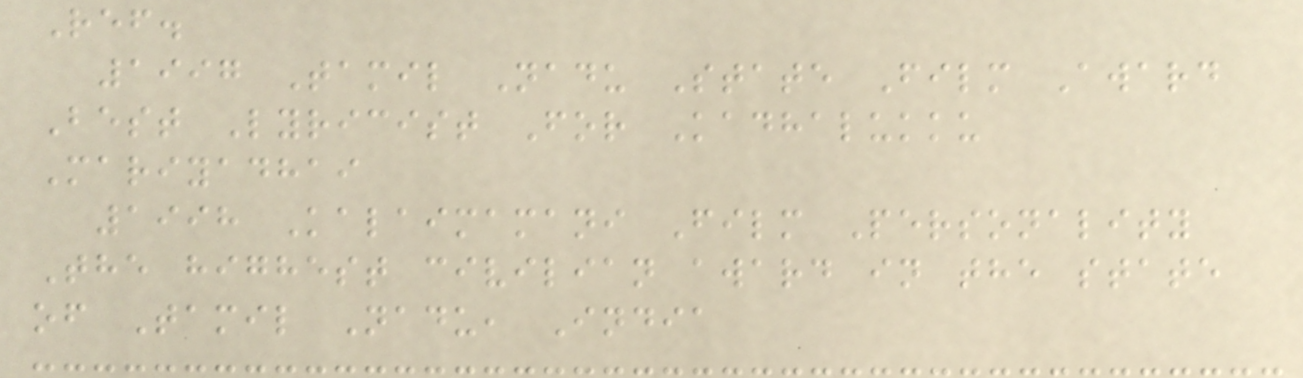Ref.
1997 Tamil Nadu State Film Award
Best Lyricist For Kadhalukku
Mariyadhai
1998 Kalaimamani Film Personality
The highest civilian award in the state
of Tamil Nadu, India
